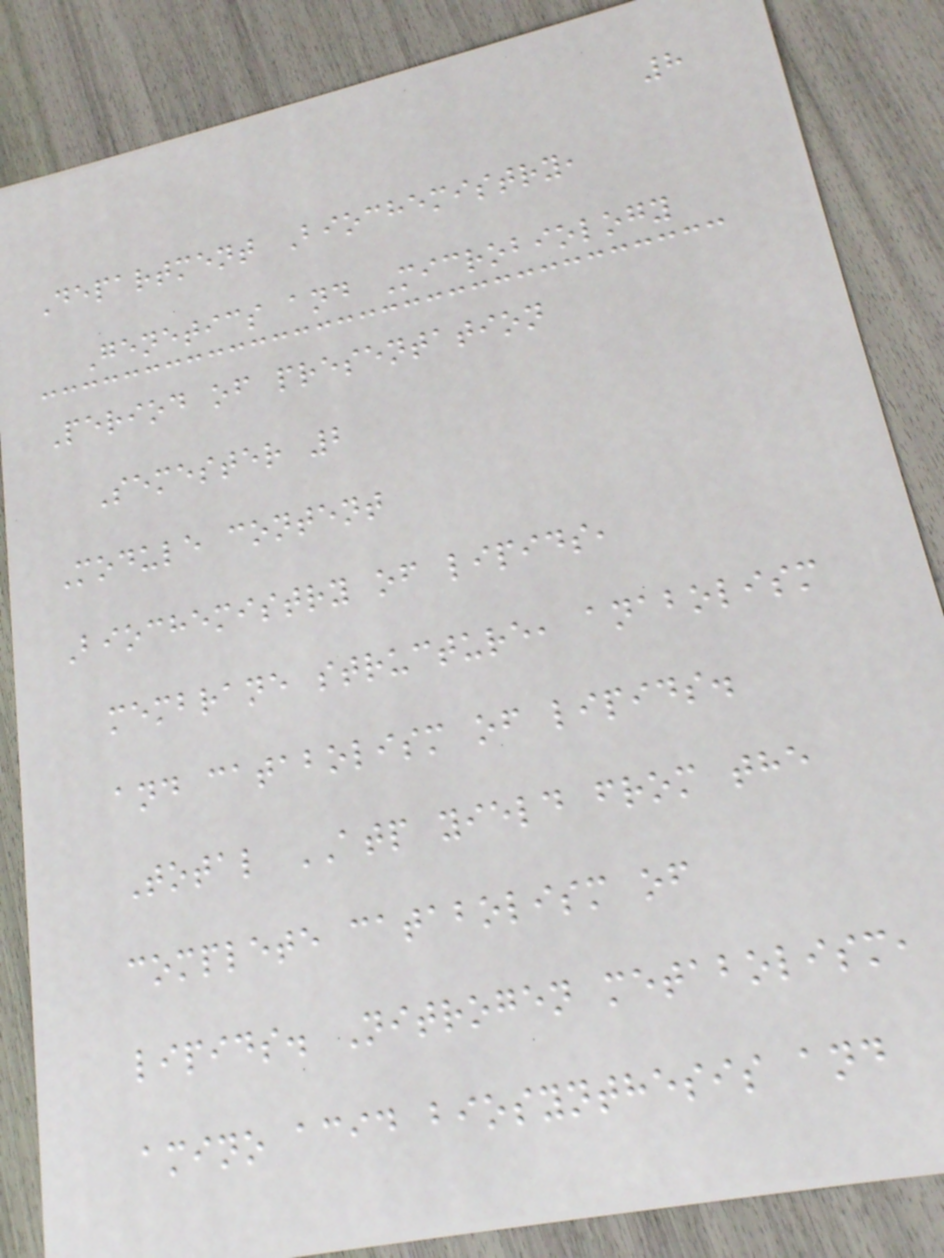8
Department Biochemistry,
Genetics and Microbiology
Period of presentation
Semester 2
Module content
Biochemistry of lipids,
membrane structure, anabolism
and catabolism of lipids.
Total ATP yield from the
complete catabolism of
lipids. Nitrogen metabolism,
amino acid biosynthesis and
